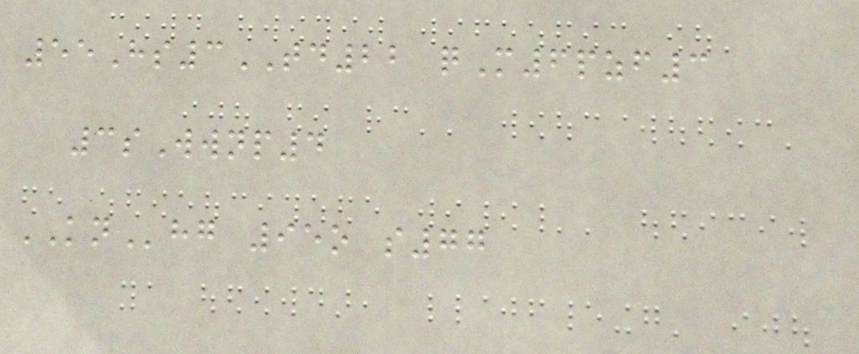55Hs3TD22 qM6pzf3
3sWwnp4
KNhg 95o s77
